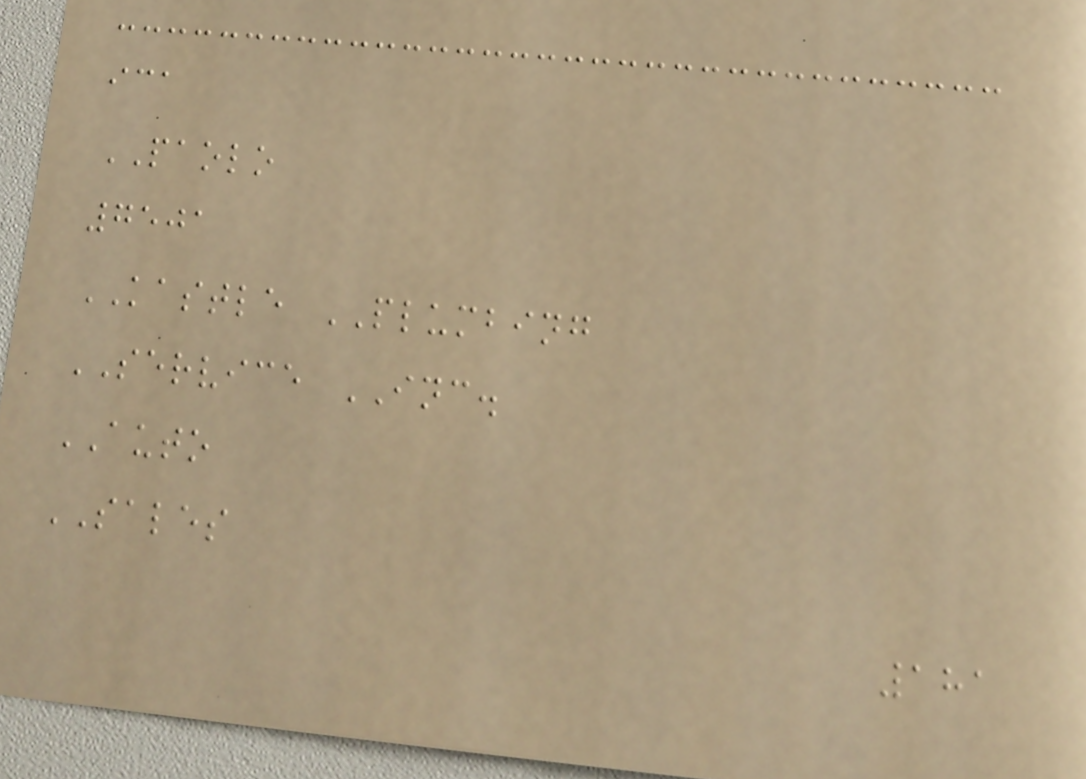ica
PAOLO
7501
KASTLE PLUMBING
SERVICE INC.
AUTO
SALES
181
